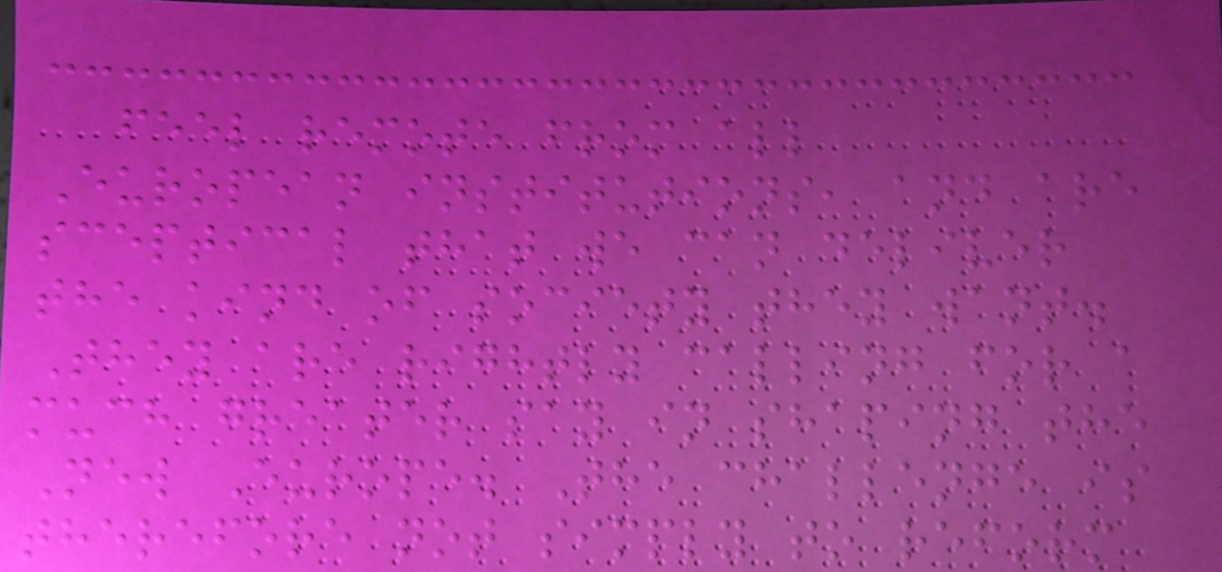feel remote from all
European institutions, and are
sceptical that we can deliver
the kind of society they want.
They are rightly calling for a
much greater say in shaping the
New Europe. The challenge is
therefore not simply to reform
